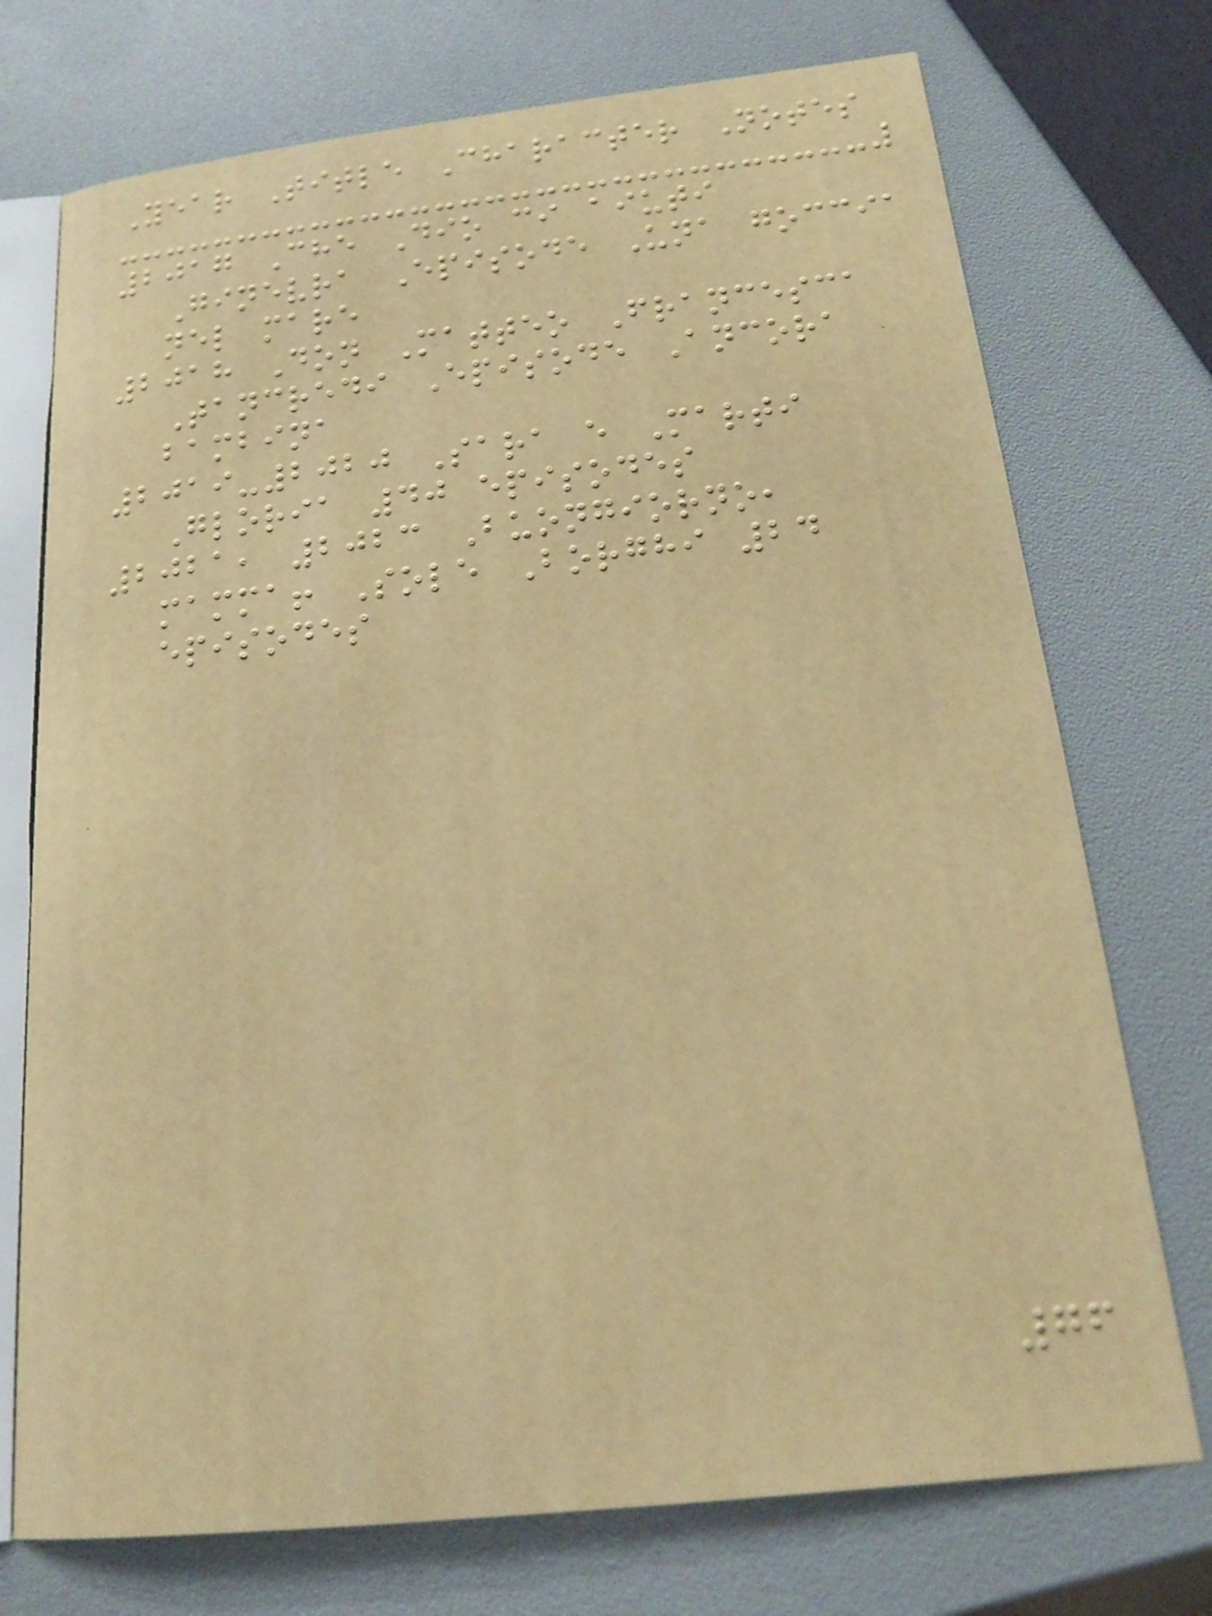Year Title Character Notes
2017 Che Dio ci aiuti
Ginevra Episode Una goccia
nel mare
2018 Don Matteo Francesca
Tancredi Episode Ancora
bambina
2019-2020 Sara e Marti
Gloria 40 episodes
2021, 2023 Buongiorno,
mamma! Sole Borghi 24
episodes
76
